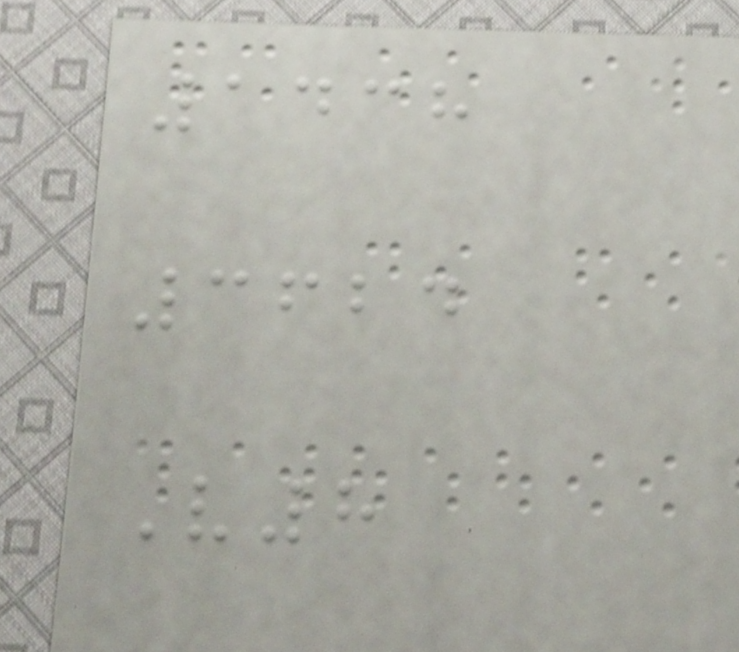1438
3624
V8
